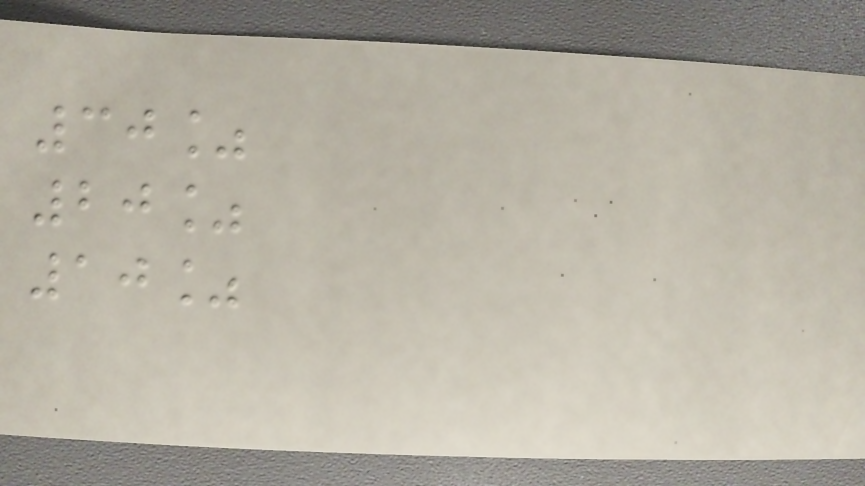30%
20%
10%
